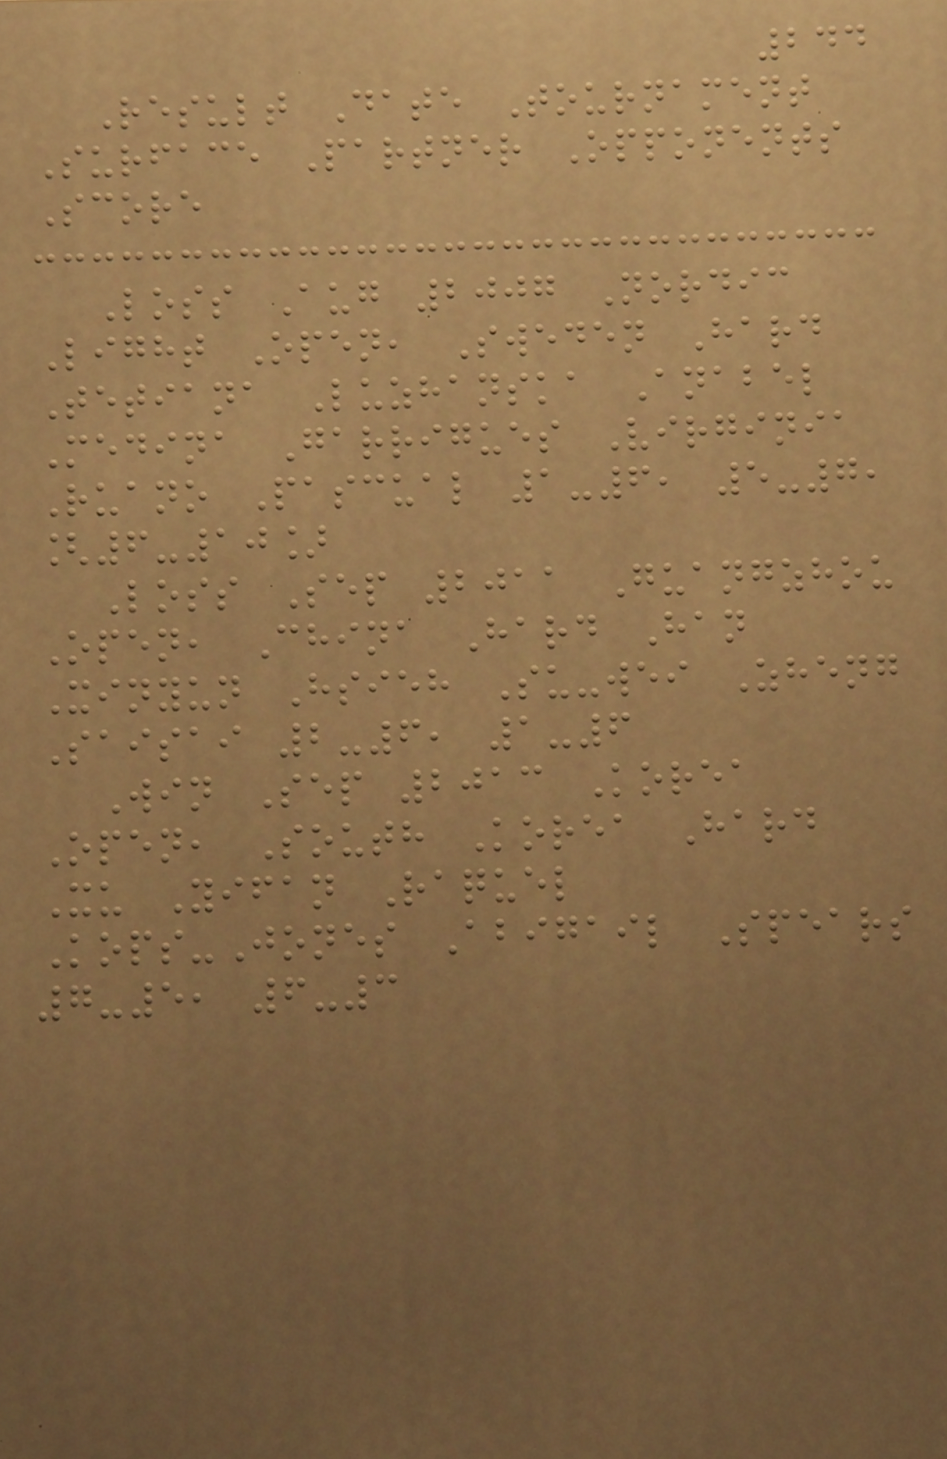244
Result Date Tournament
Surface Partner Opponents
Score
Loss Aug 2007 Nordic
Light Open, Sweden Hard
Tetiana Luzhanska Anabel
Medina Garrigues Virginia
Ruano Pascual 1-6, 5-7,
[6-10]
Loss Sep 2011 Guangzhou
Open, China Hard Han
Xinyun Hsieh Su-wei Zheng
Saisai 2-6, 1-6
Win Sep 2013 Korea
Open, South Korea Hard
Xu Yifan Raquel
Kops-Jones Abigail Spears
7-5, 6-3
